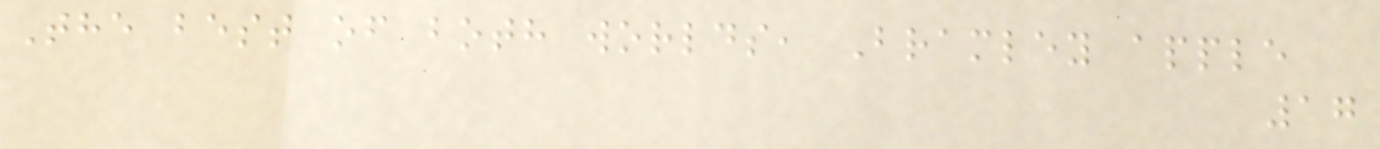The best of both worlds, Bramley apple
17
